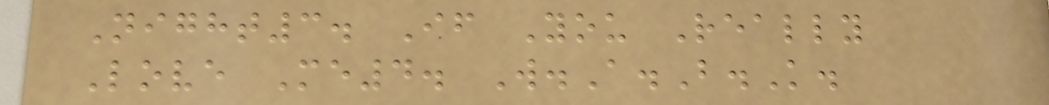Night3. If You Really
Love Me4. W.A.B.K.
